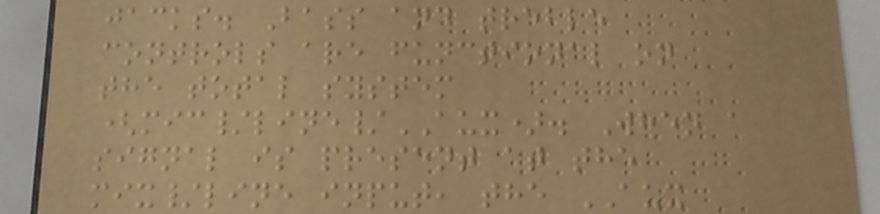jacks. Bass and treble
controls are functional on
the total system
(mic/line/AUX). When a
signal is present at the
mix/line input, the AUX
